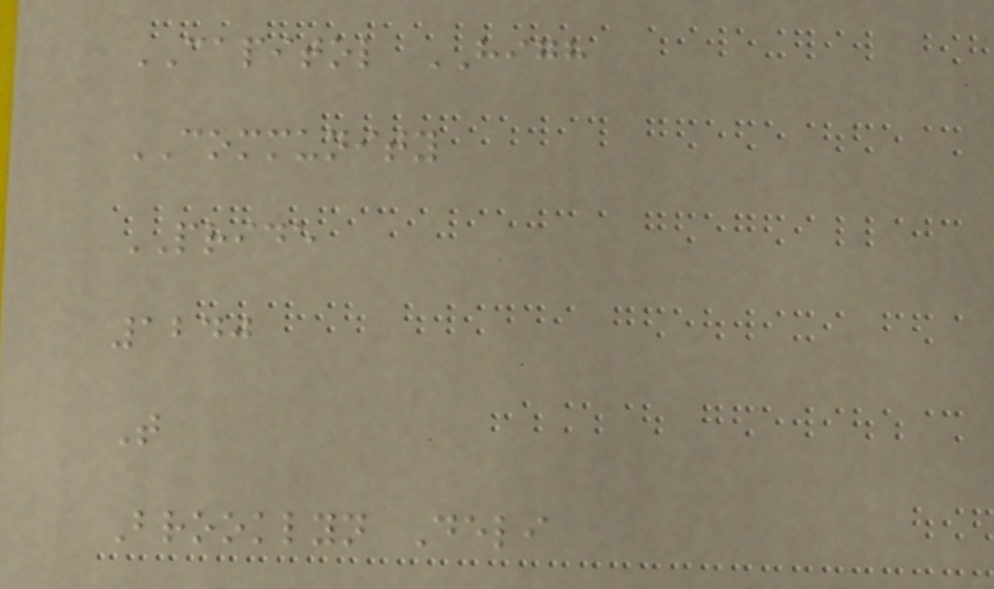CAPITOL HIGH
COMMUNITY
PRIDE
1240
T
Brooklyn Deli
